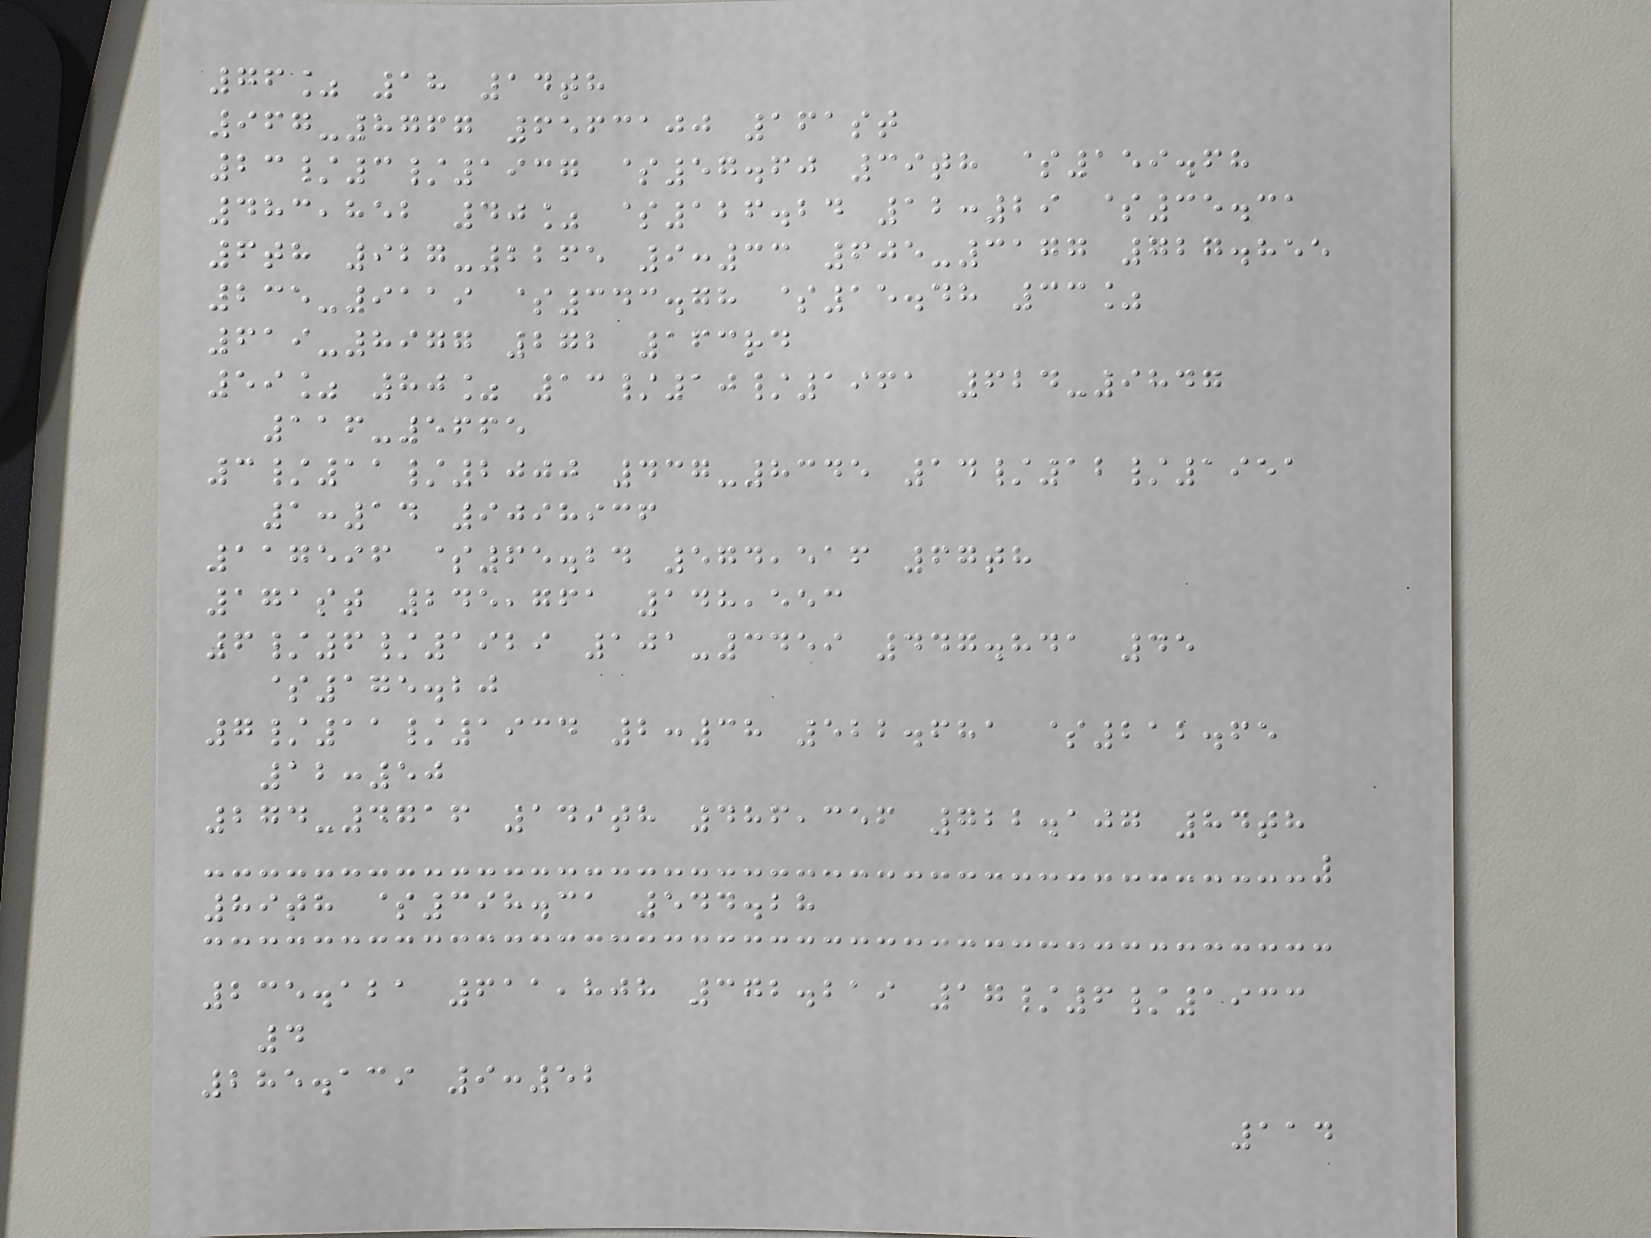76% 18 14th
967-8767 6563100 161st
23/3/1937 $57.60 39th $159.68
483,852 40% $126.24 12:29 $35.31
6th 927-2265 9:33 605-3177 727.855
235-9119 $343.78 $15.48 33%
619-8977 272 163rd
59% 80% 13/10/1961 624-9847
116-5665
3/11/2000 437-8345 14/12/1951
1:14 9098936
117596 $65.24 574,516 67th
171st 245,761 148,553
6/6/1929 101-3459 447.841 45
$175.20
7/11/1934 2:38 522.681 $212.65
12:50
274-4716 149th 486,356 722.107 84th
89th $398.31 544.28
235.121 611,808 372.219 17/6/1933
4
285.139 9:52
114
